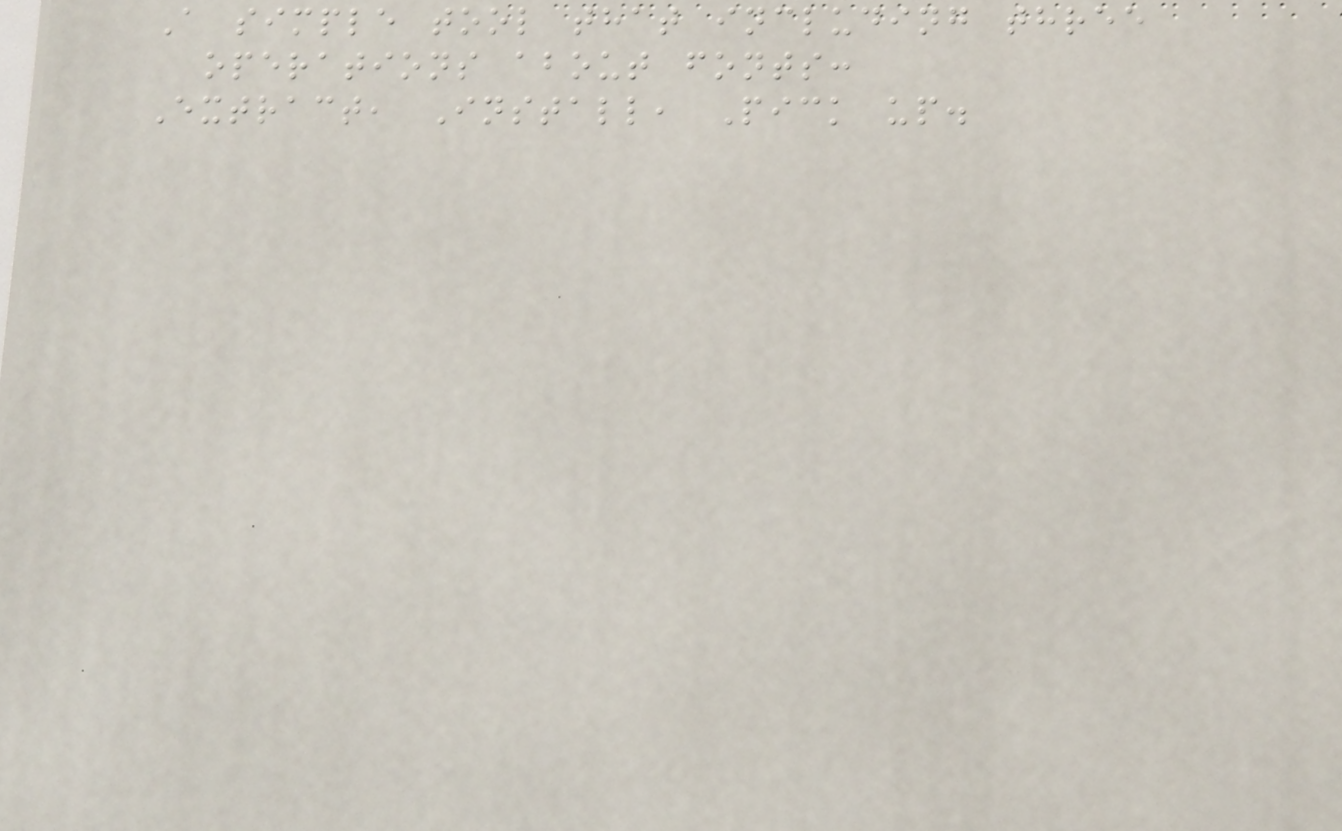A simple tool that including three
operations about fonts:
Extract, Install, Pick up.
